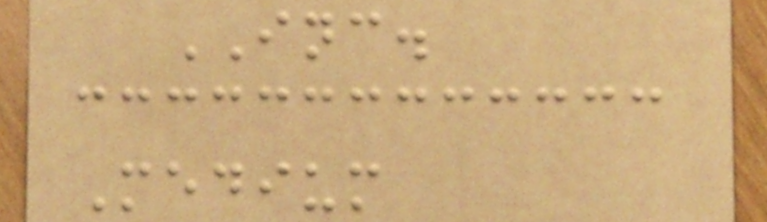INC.
Medium
